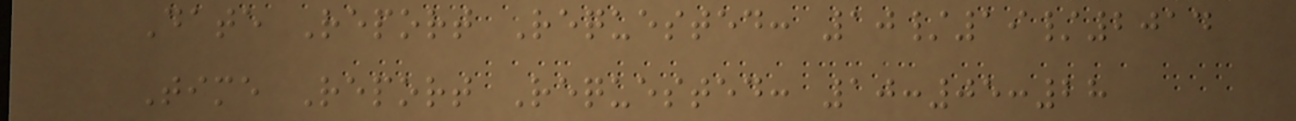Date Report Requested: 10/19/2014
Time Report Requested: 10:05:28
